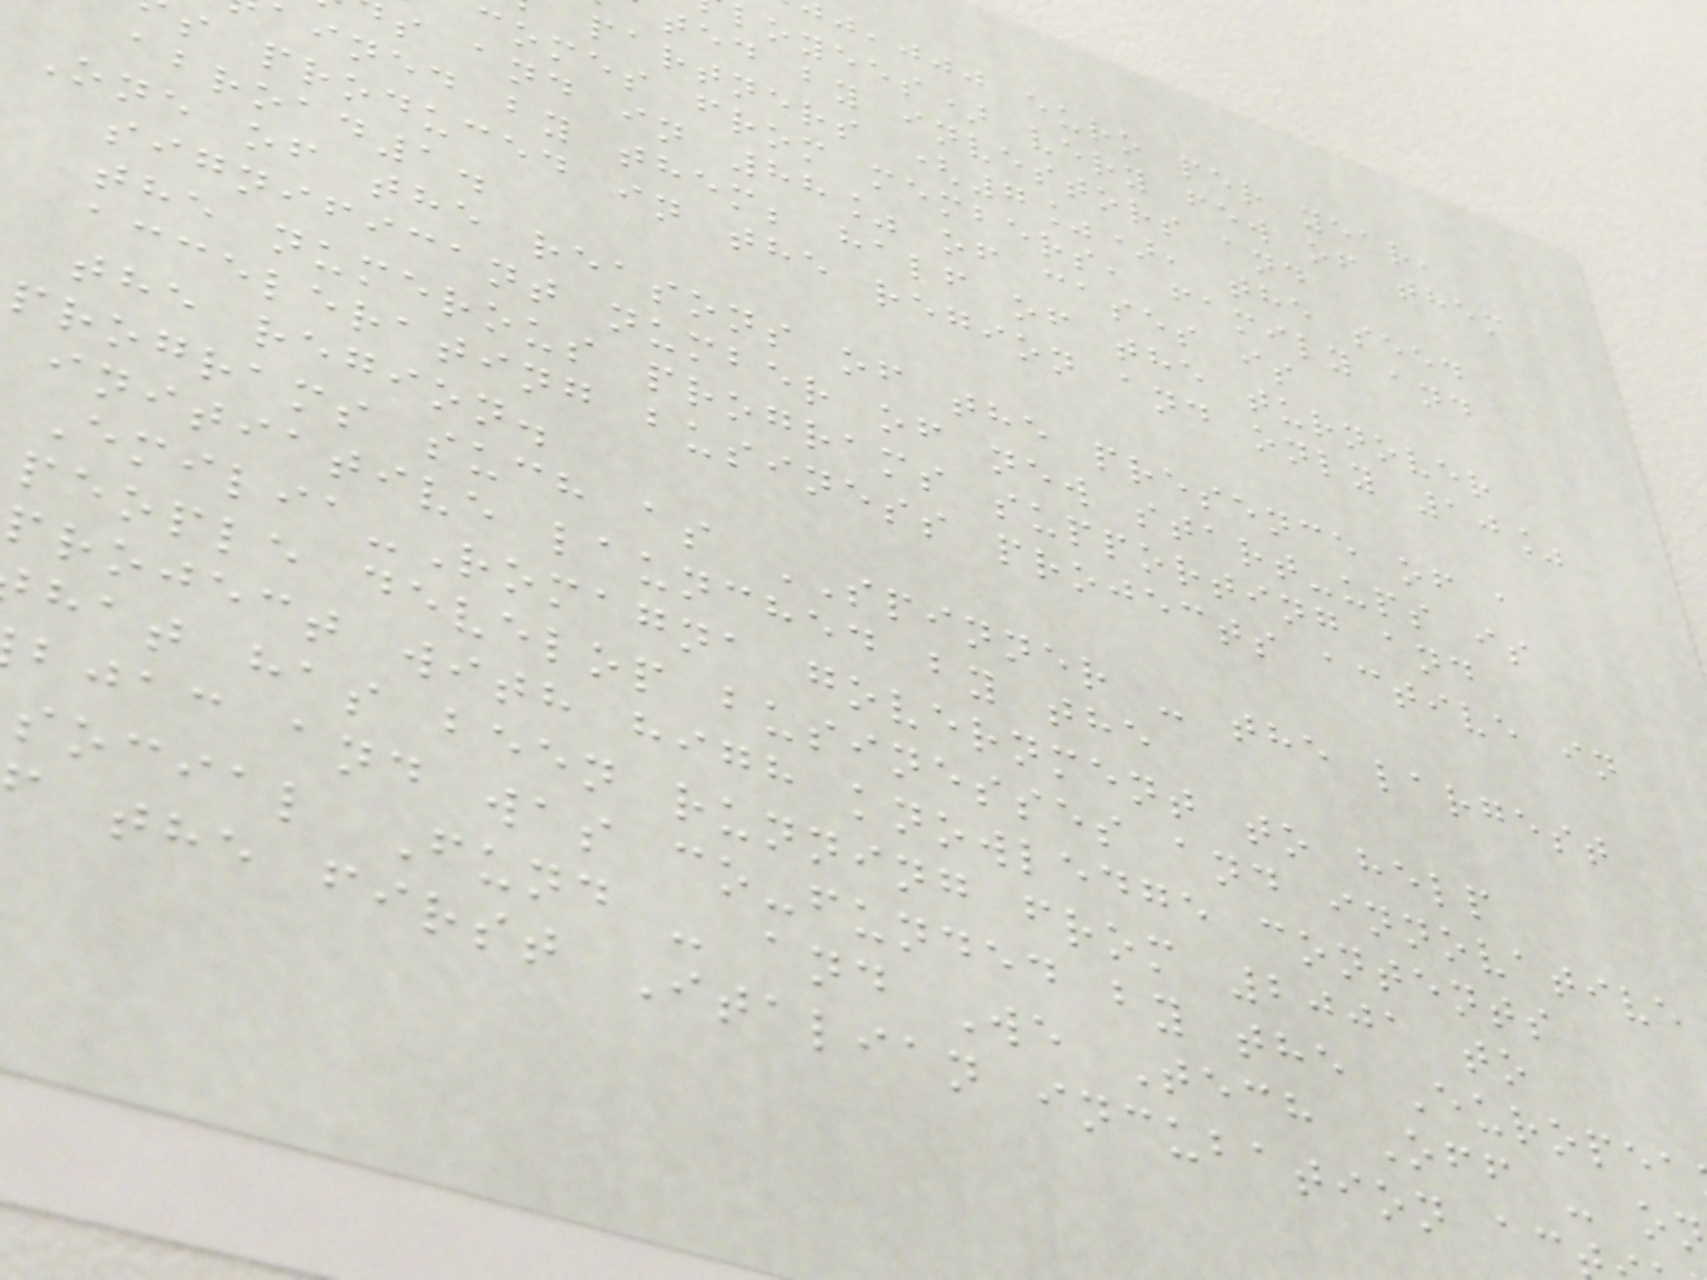,jjj euro per year,
loyees) very few of them
ted by investors and
partners (7%), the seed
comes from members, family and
s and in 88% of cases is
ined by them; half of the turnover
s produced in the region and only 10%
abroad1.
One of the reasons of the presence of a
significant number of new start-ups is
the numerous programs supporting and
accelerating business projects active in
the region.
programs such as SPINNER - the largest
initiative launched by the
Emilia-Romagna government to help
people develop businesses and innovative
project with high knowledge contents
hat has been running from 2001 to
bjac and was co-funded by the Europea
social Fund - and We Tech Off - o
the first Italian incubation ac
